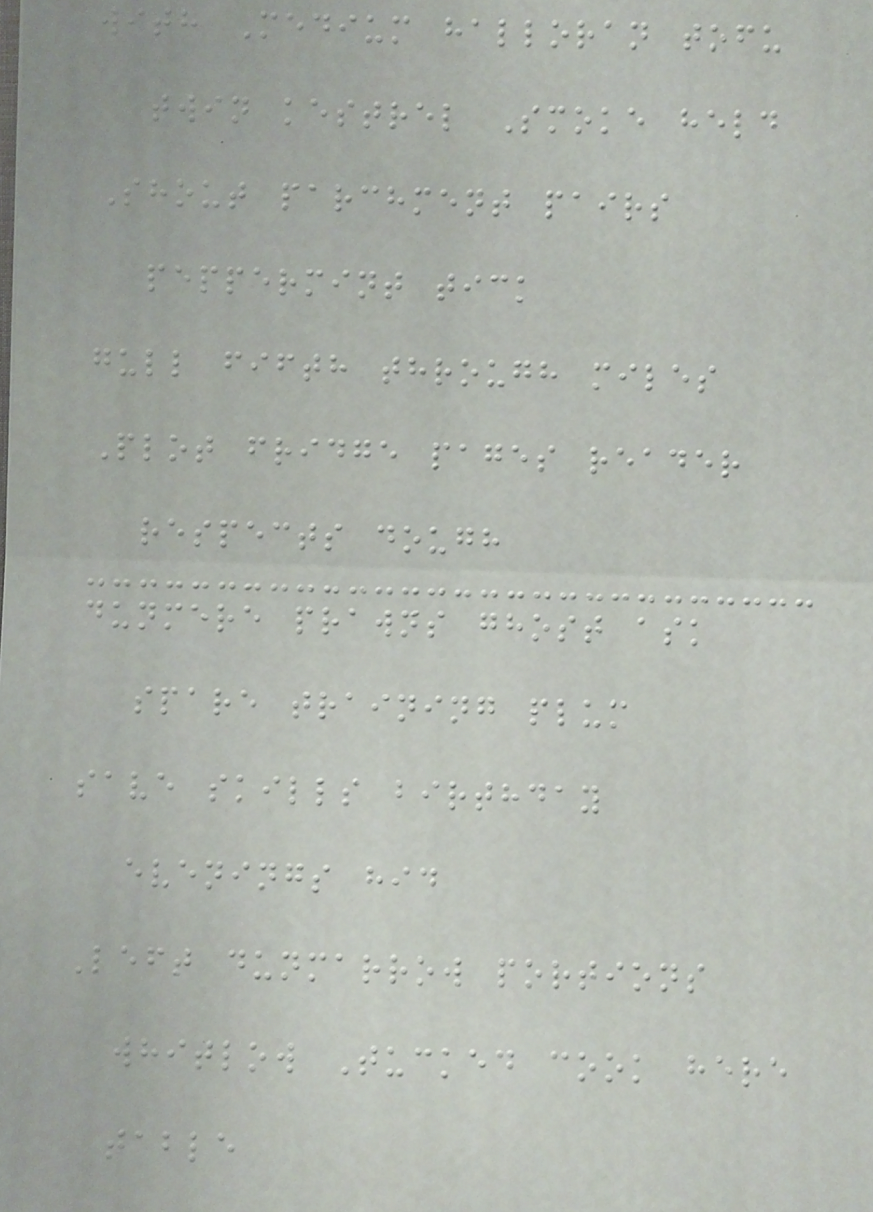with Medium halloran tofu
twin kestrel Smoke held
Shout parchment pairs
peppermint tick
gull fifth through miles
Plot fridge pages reader
respects dough
dunmere prawns ghost ask
spare training plum
save skills birthday
evenings hid
Left dunmarrow portions
whitlow Tucked cook here
table
